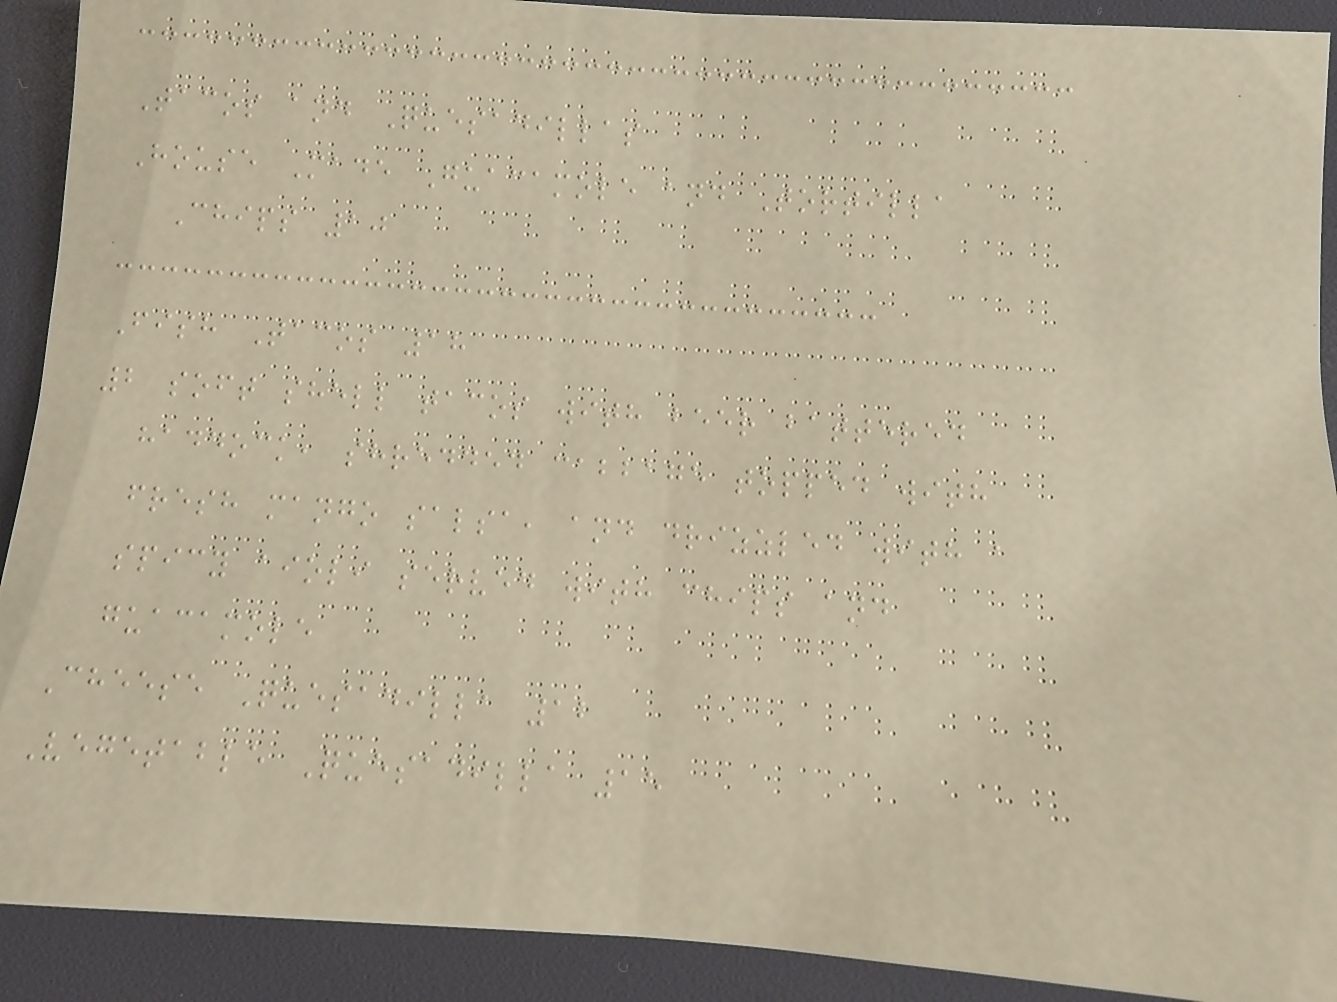Tacos and Quesadillas
House Made Guacamole and Tortilla
Chips 10
Fish Tacos 18
2 soft shell tacos with beer battered
haddock, shredded cabbage topped with
fresh mango salsa, and drizzled with a
spicy aioli served with chips and
guacamole
Cheese Quesadilla 12
Vegetable Quesadilla 15
